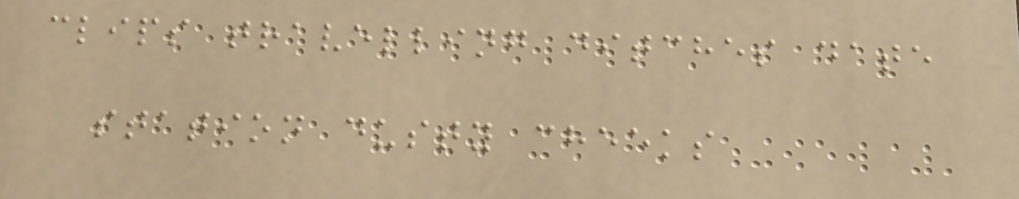clips travelling ditches date
station dusty cheeks
